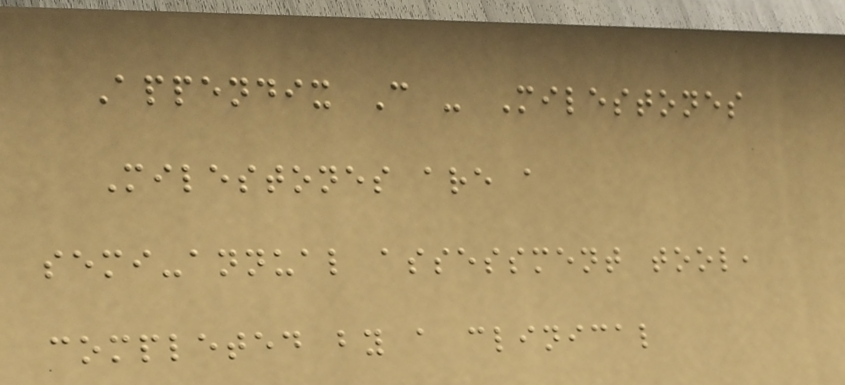Appendix C - Milestones
Milestones are a
semi-annual assessment tool,
completed by a clinical
